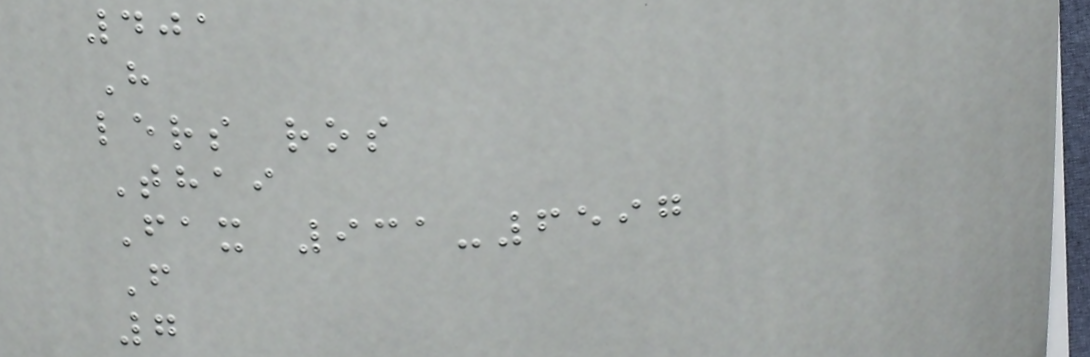401
H
lers ros
Thai
Fax 931-6597
F
7
